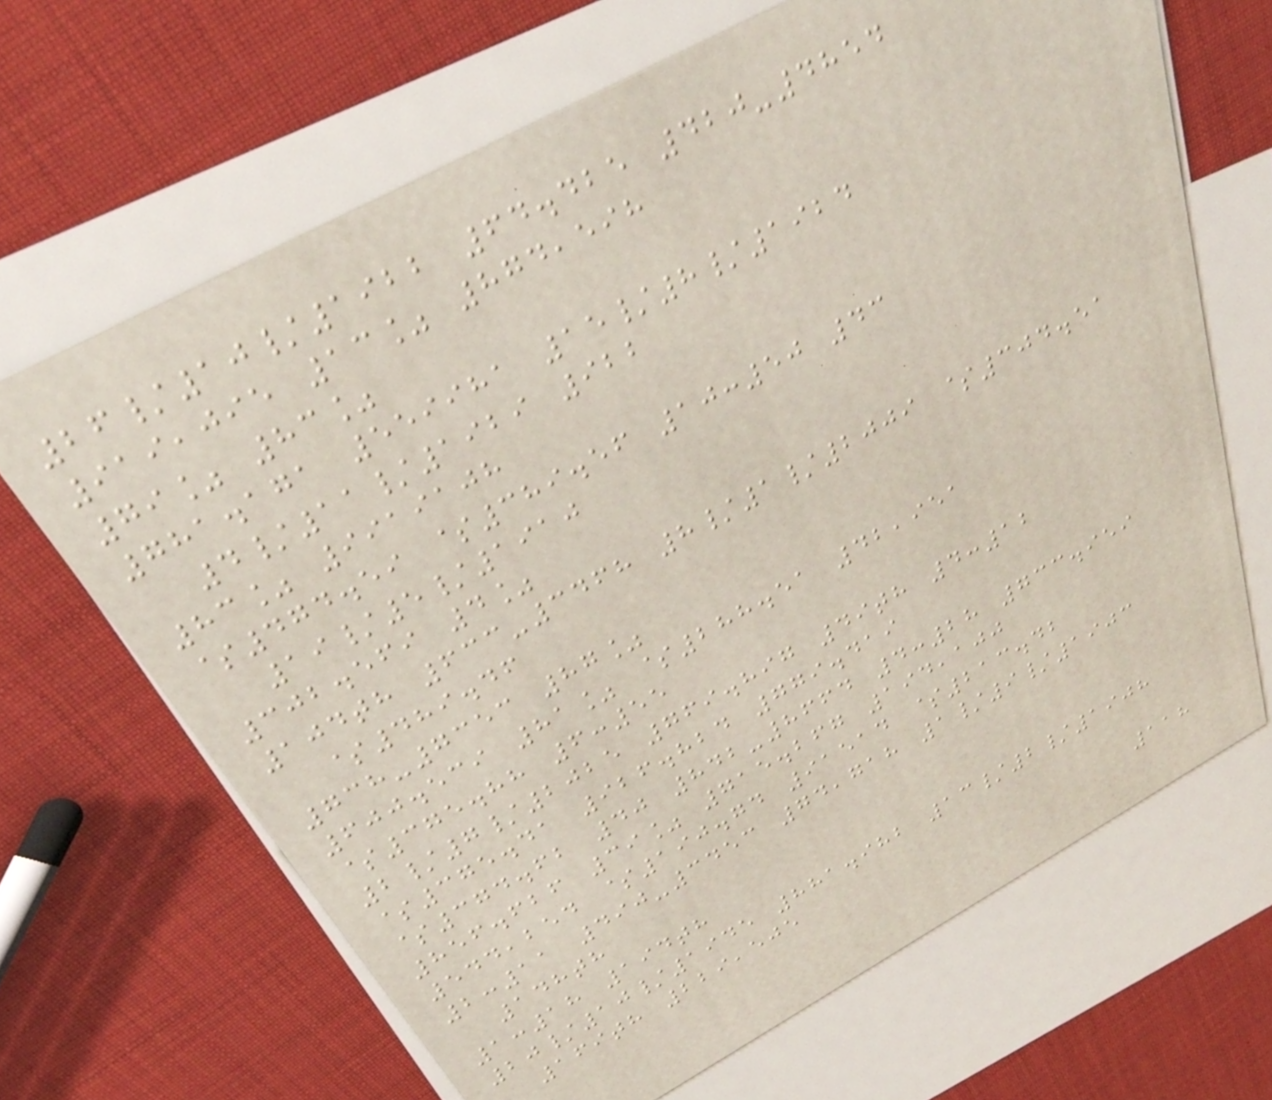26/10/1922 64.425 420-4854
919,095 13% 874,598
79% 83%
781.171 559981 15/8/1924
4/11/1929 922
83% 9919108
$474.59 $389.56 10:50 43
19/5/1910
302.569 4%
104th 633-3468 8/1/2009 $304.51
$489.46
738-7353 87%
600.539 81% $288.51 42,951
$375.88 6:55
2/7/2025 769.897 49th 4:12
$375.41 926.824 779.419
$374.62 40 842-8664 4:28 733.959
856.626 39% 715.267 194,100
544,254 $190.74 91514 $213.42
2:11 490-3453 74,718 1/9/1903
148th
1:18 194th
20/10/1945 881.982 13/2/1908
169th 229,505
118
